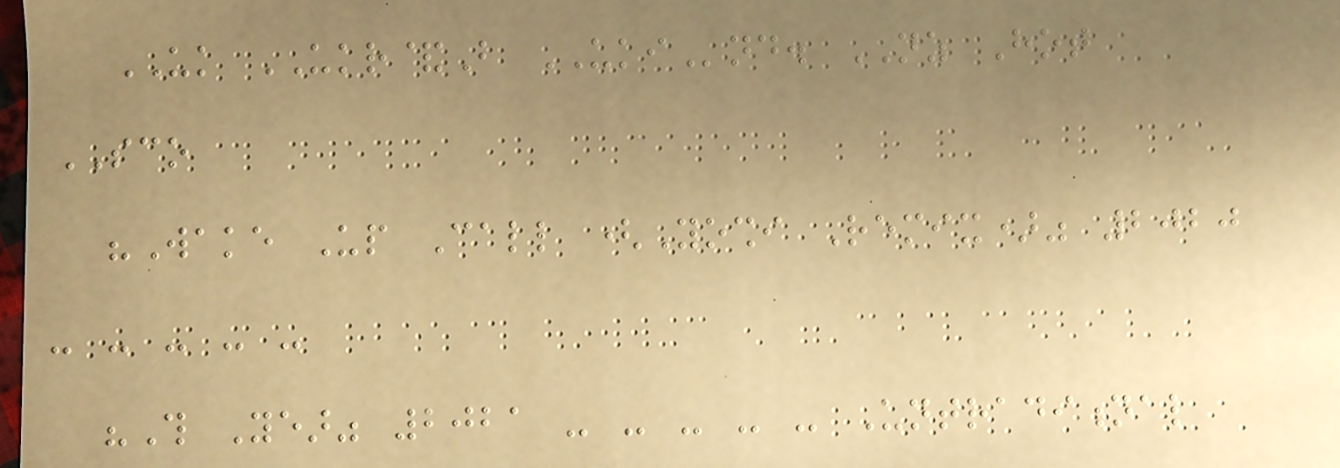UK UKR&B UKInd. NZ Hot
SCO
"Wake Up Call (Yoshi Remix)" 2020
- - - - -
"This Year" 2021 - - - - - Untraditional
